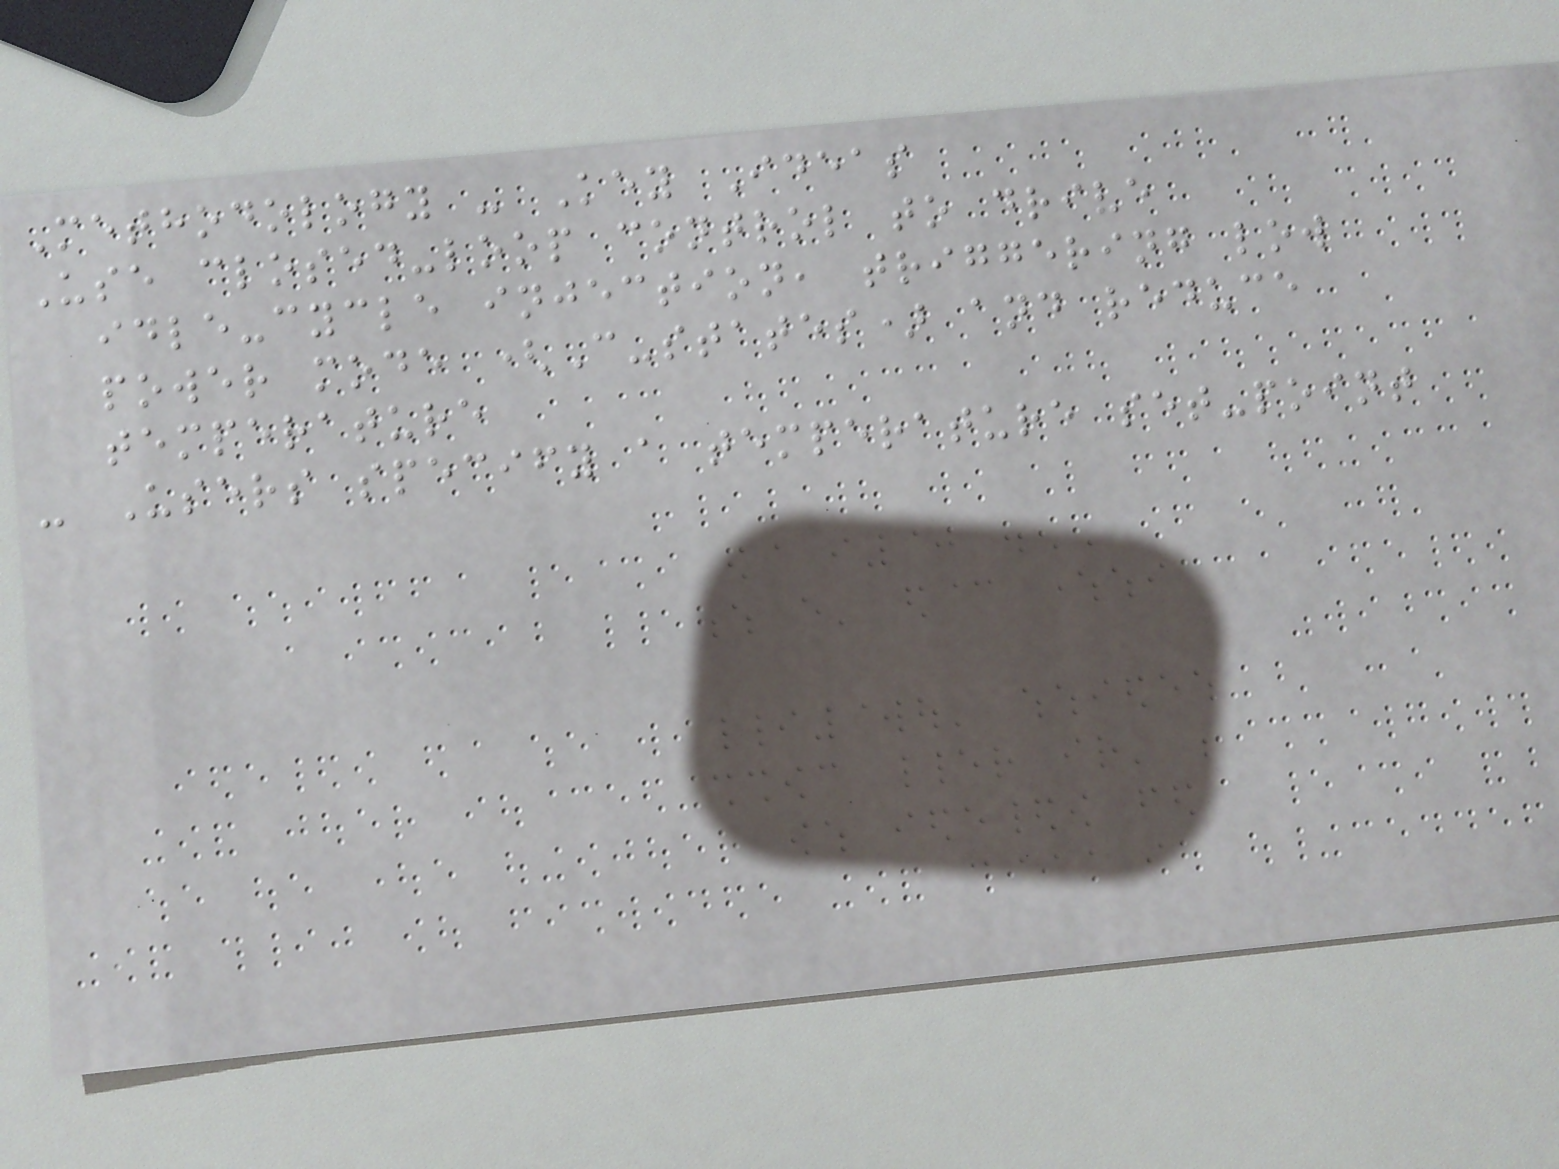Methodology - Key Ideas
Use closed-loop control to drive
idle-cycle injection, triggering low
power mode (C-states) and reduce
temperature
- Users specify a temperature set-point
